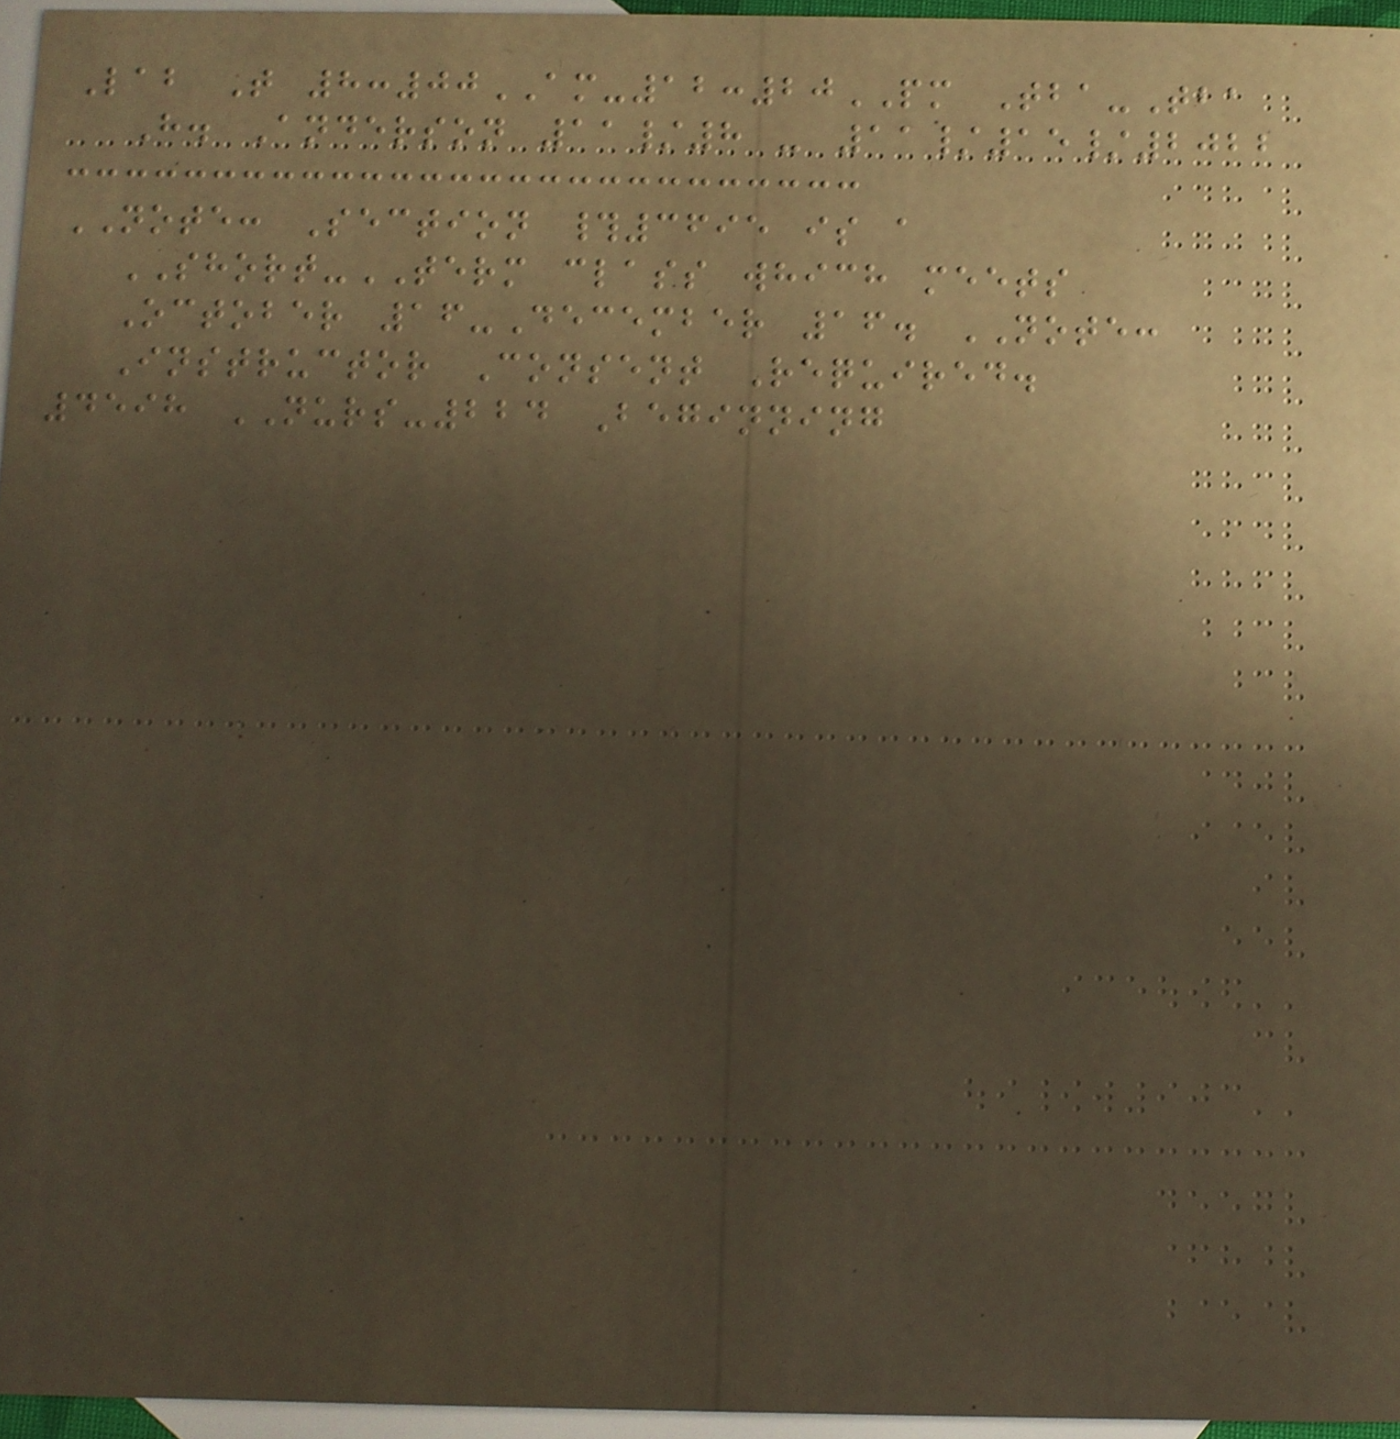Lab T 8:00AM-12:20PM Tba-Tba
H. Anderson 11/8 - 11/15/2022
NOTE: Section #3695 is a
SHORT-TERM class which meets
October 16-December 16. NOTE:
Instructor Consent Required.
4598 NURS-224 Beginning
